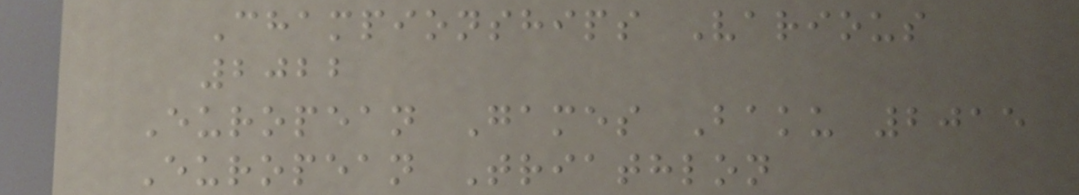Championships Various
2022
European Games Baku 2015
European Triathlon
